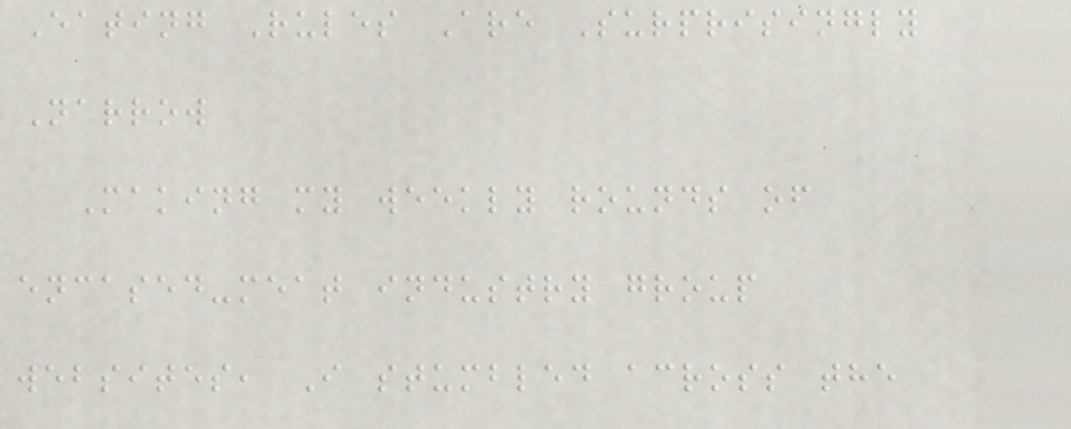Eating Rules Are Surprisingly
Narrow
Making my weekly rounds of
encased-meat industry group
websites, I stumbled across the
